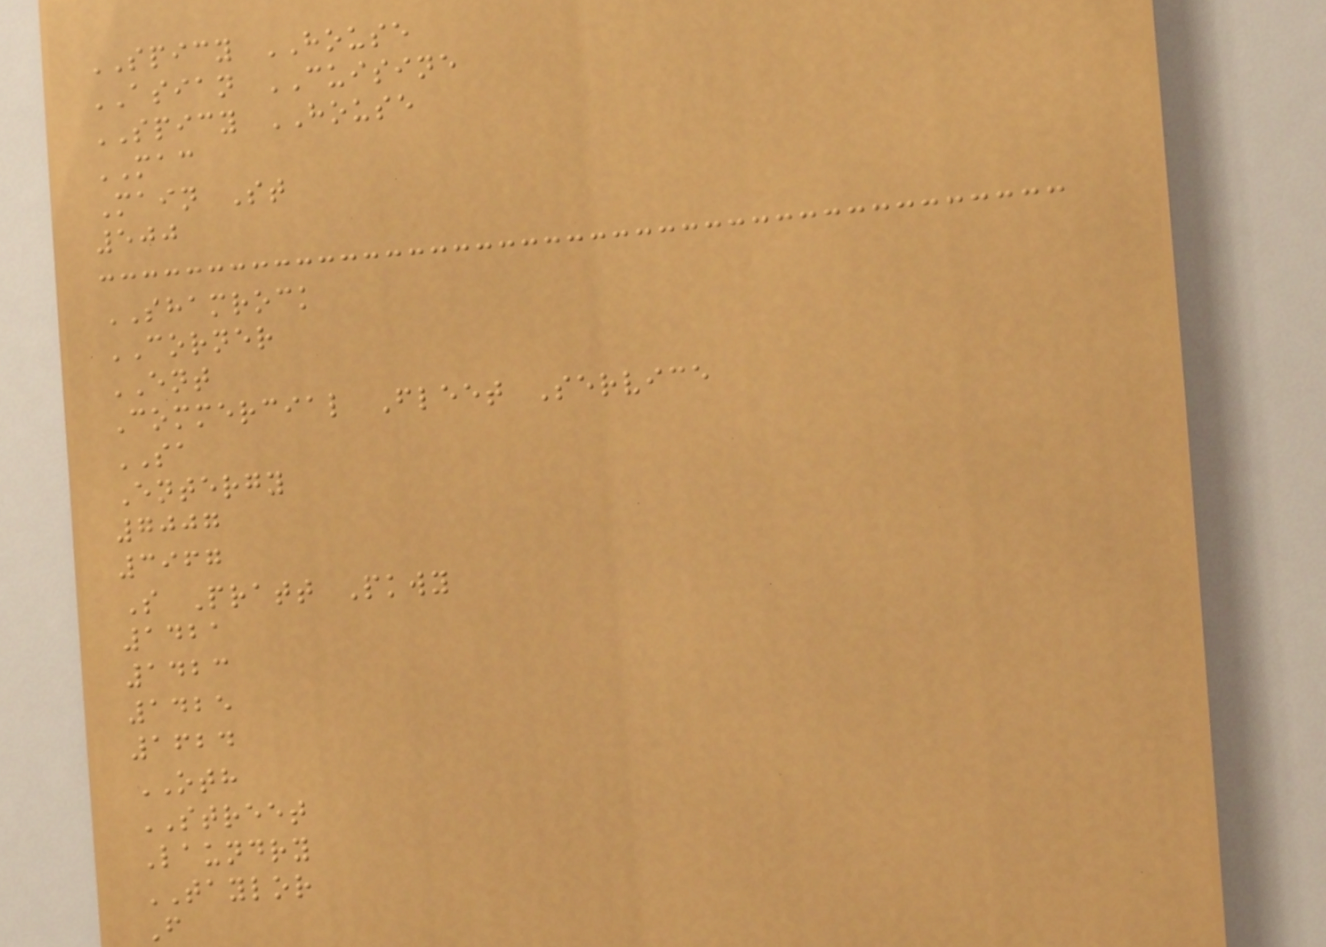SPICY HOUSE
ASIAN CUISINE
SPICY HOUSE
MAC
Main St
500
SHAMROCK
CORNER
ENT
Commercial Fleet Service
SA
Entergy
7007
3967
S Pratt Pkwy
1421
1423
1425
1624
OTH
STREET
Laundry
TAYLOR
F
